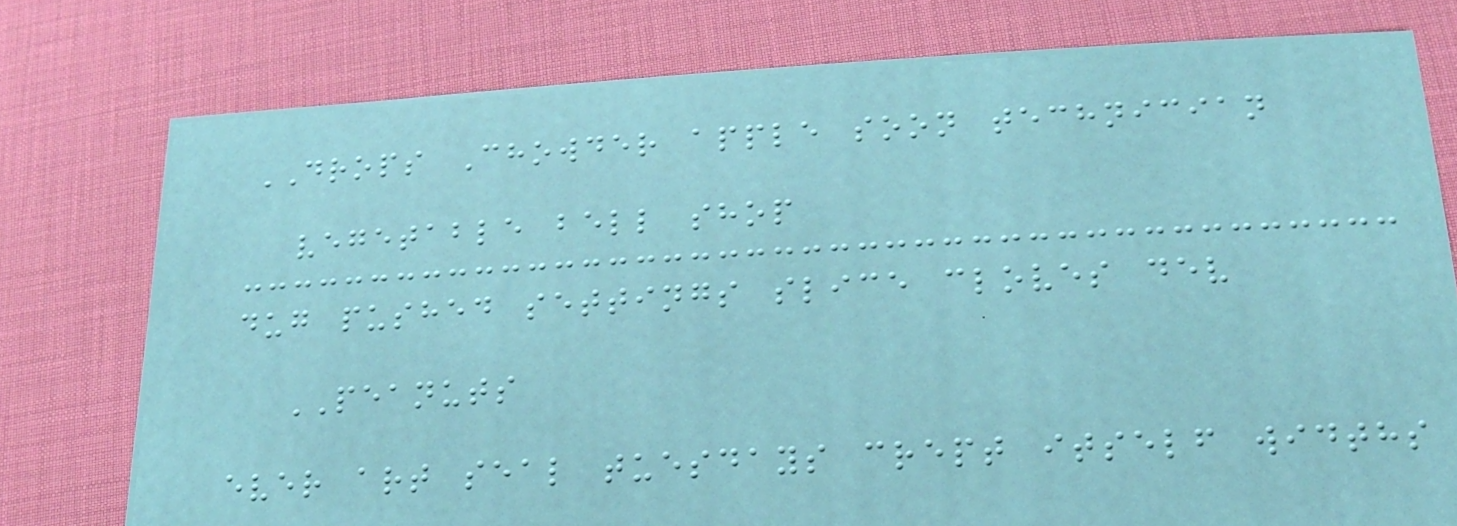DROPS Chowder apple soon technician
vegetable bell shop
dug pushed settings slice cloves dev
PEANUTS
ever art seal tuesdays crept itself widths
